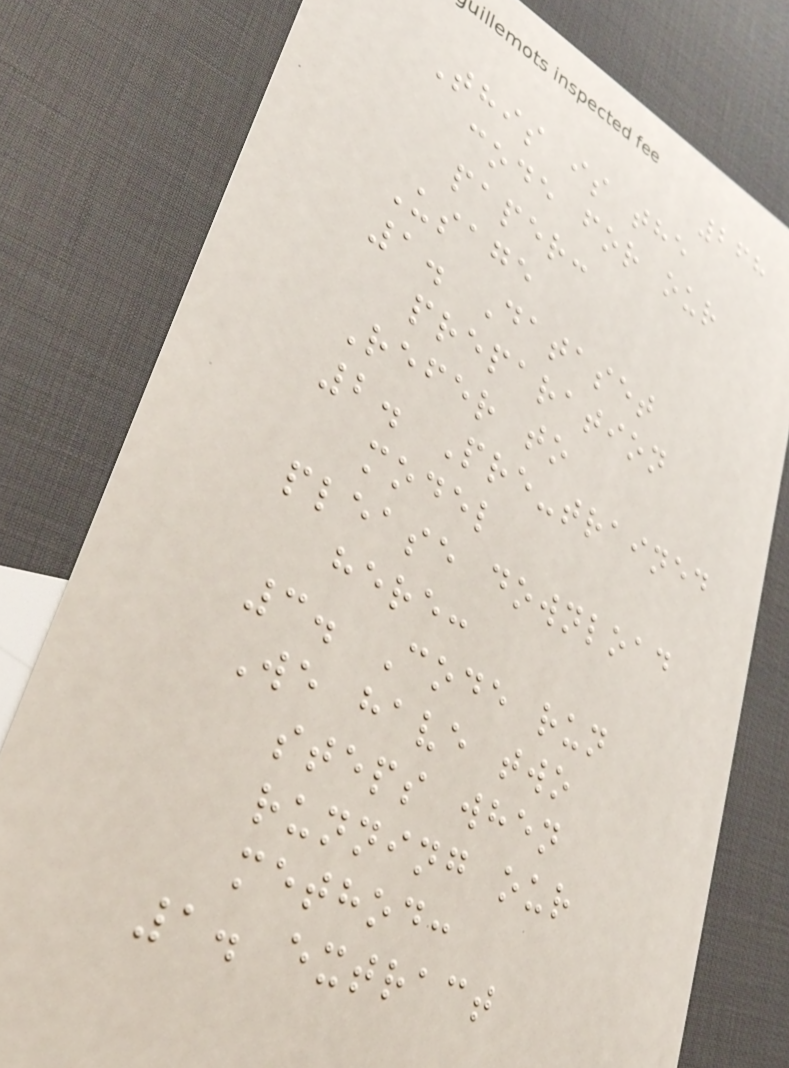268
This is the
code for our
paper:
Usage
1. Dataset
preparation
Refer to
2. Pre-trained
model
please download
here:
3. Code run
We have two
steps when
running our
method:
1. extract
